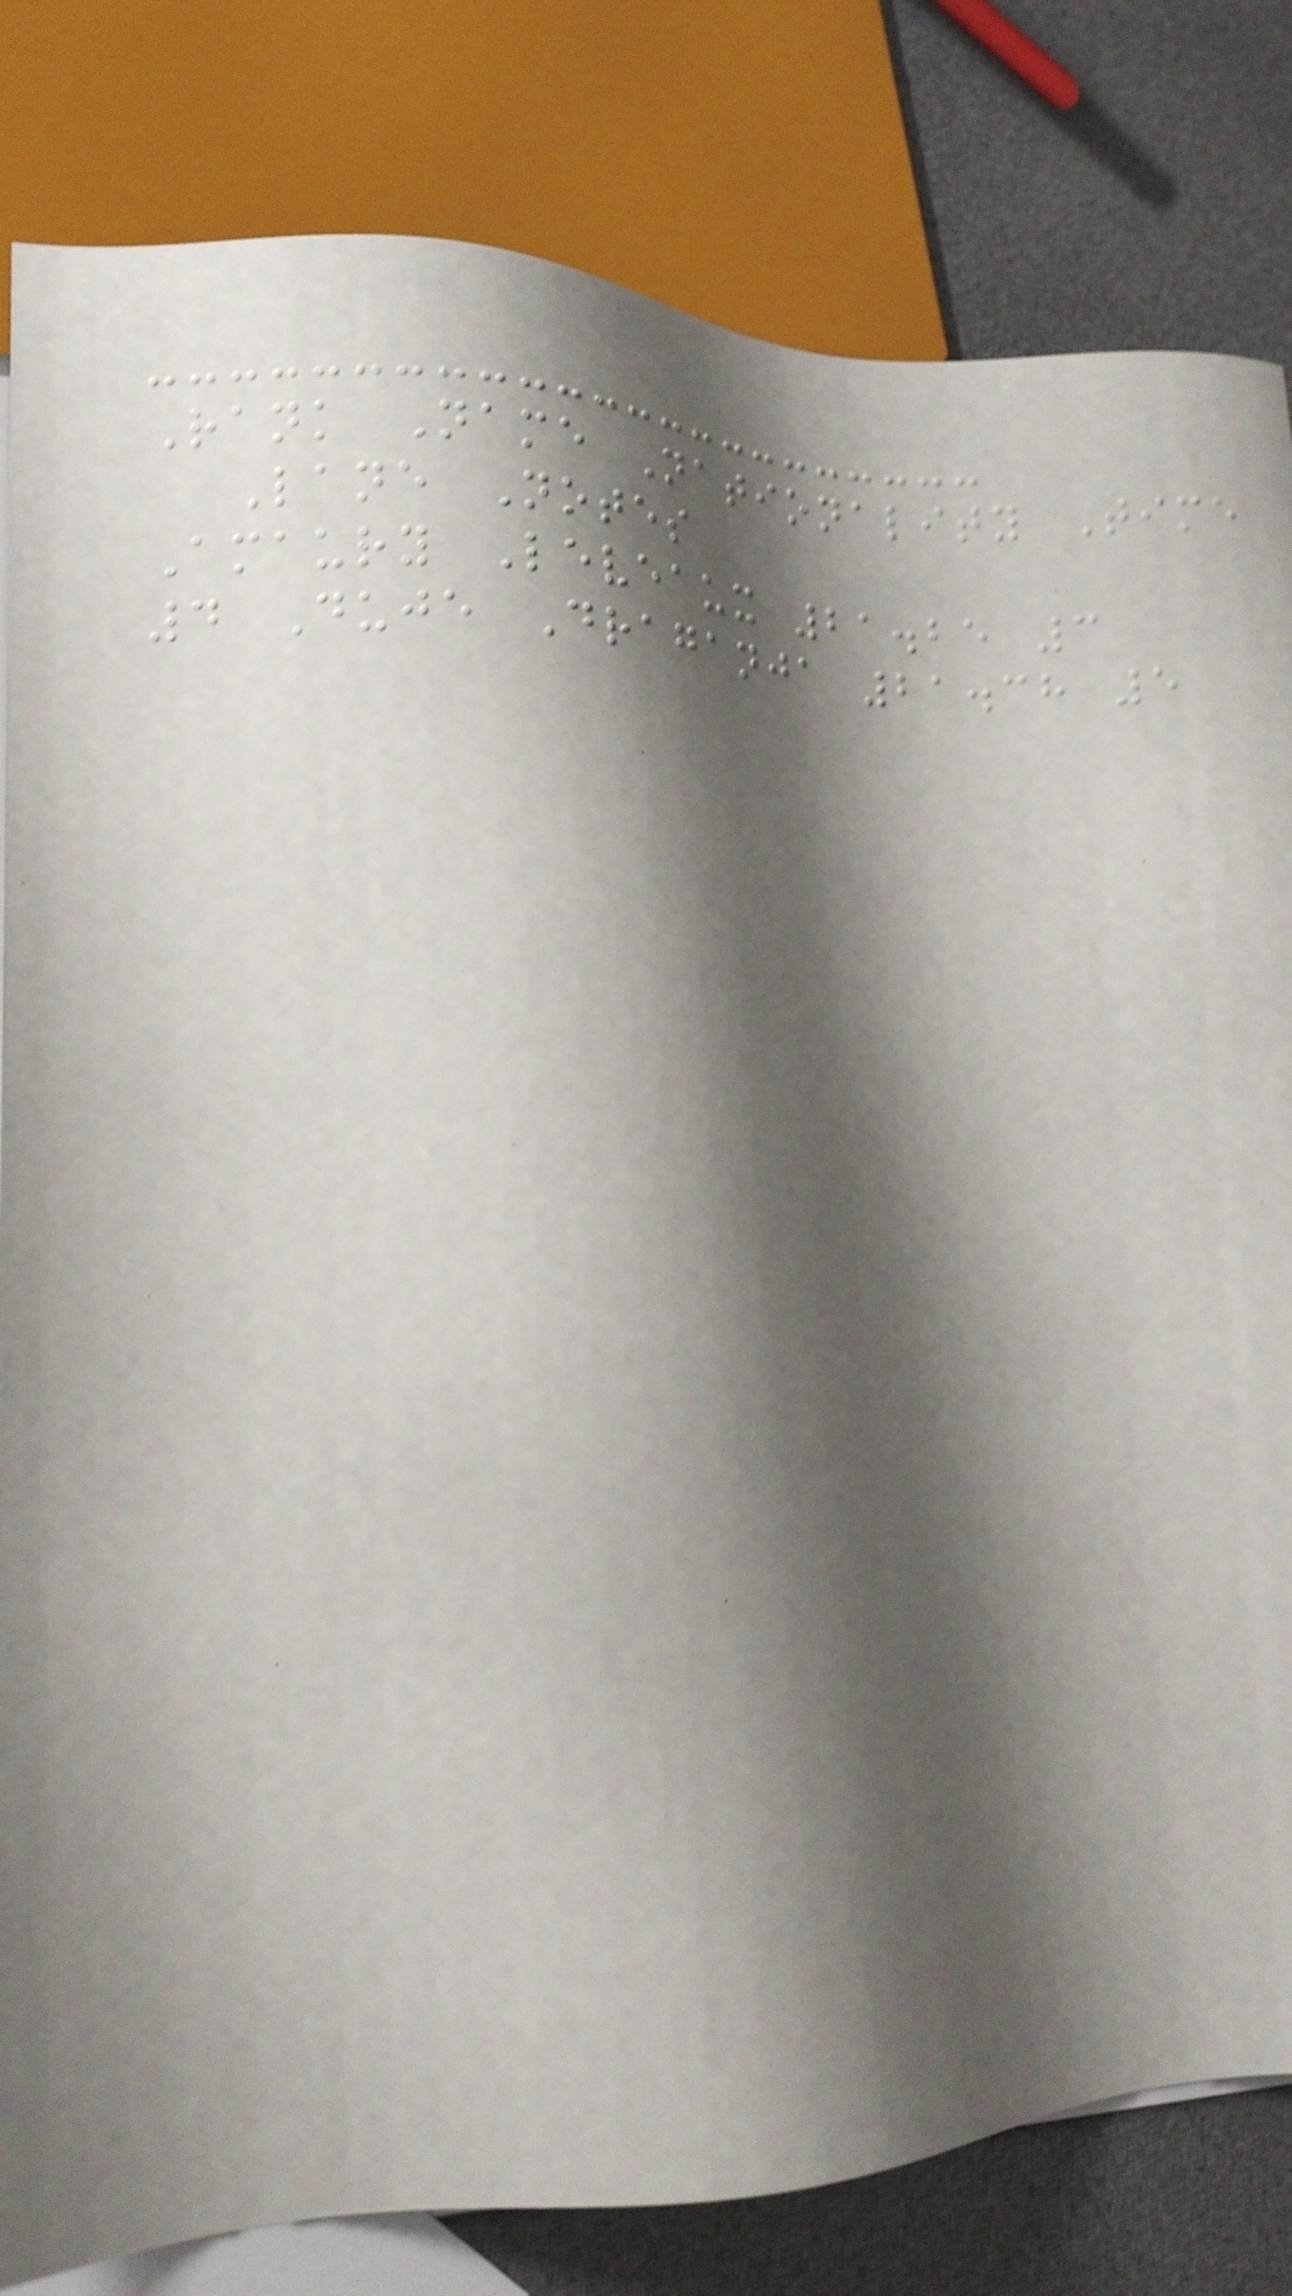Rank Name Nationality Time
Lane Notes
Amaury Leveaux 21.25 3
4 Duje Draganja 21.38 5
